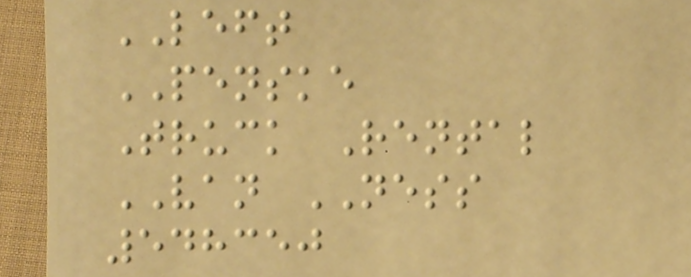LEFT
PENSKE
Truck Rental
VAN NESS
548350
